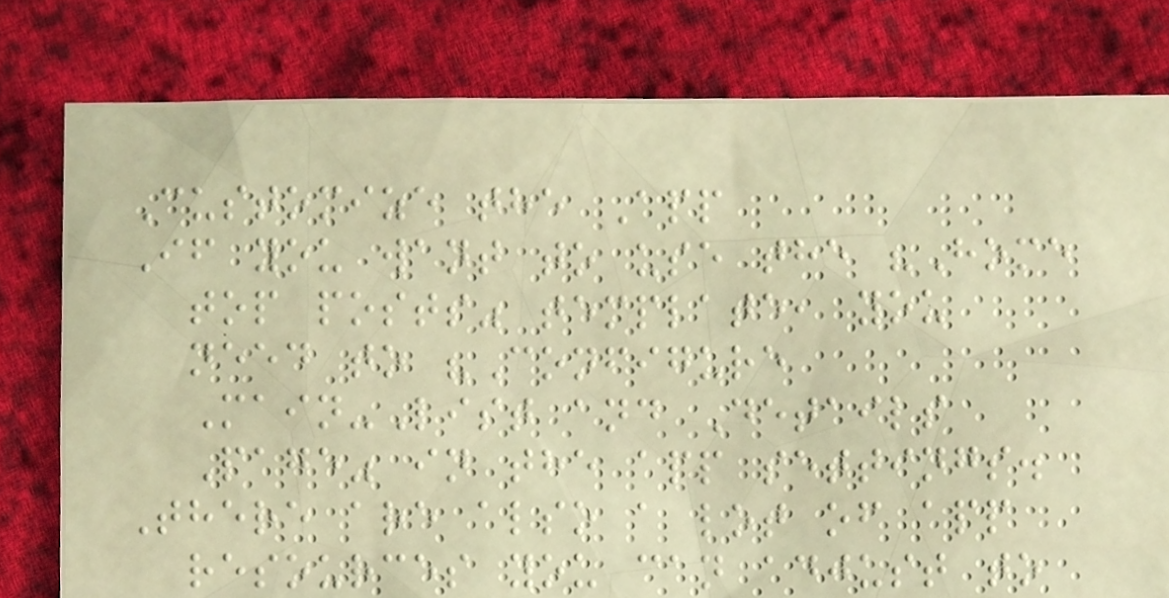Customize the App
If you want to use the "Home
top posts" template, you
need to "Configure
Main-List and Details
Page" in the app settings.
There are also a lot of app
resources you can adjust to
